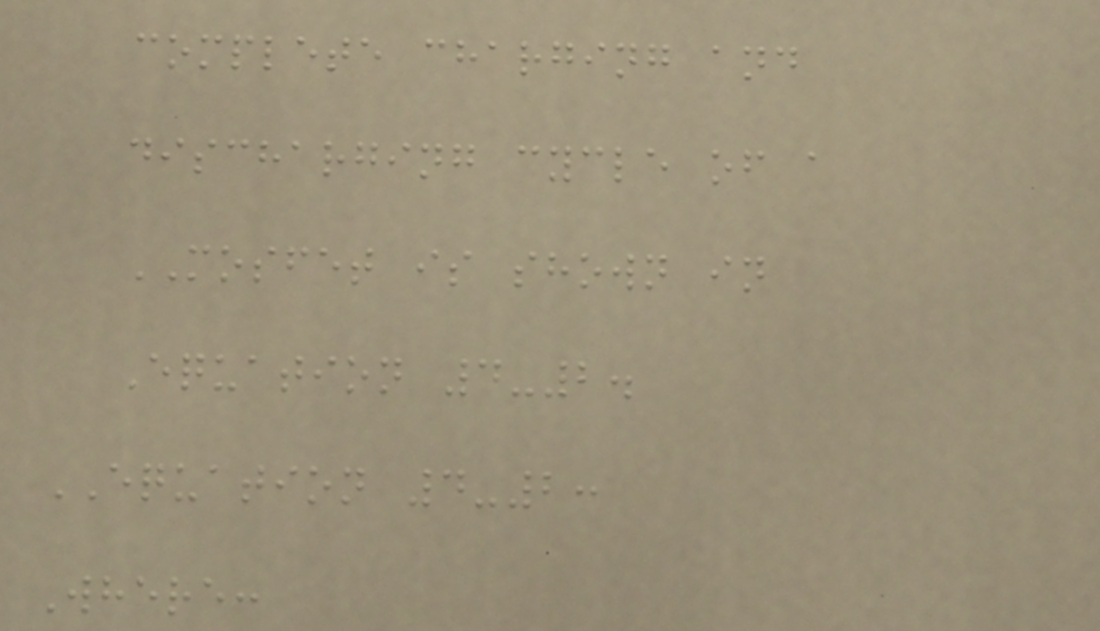complete charging and
discharging cycle of a
MOSFET is shown in
Equation 4-2.
EQUATION 4-2:
Where:
